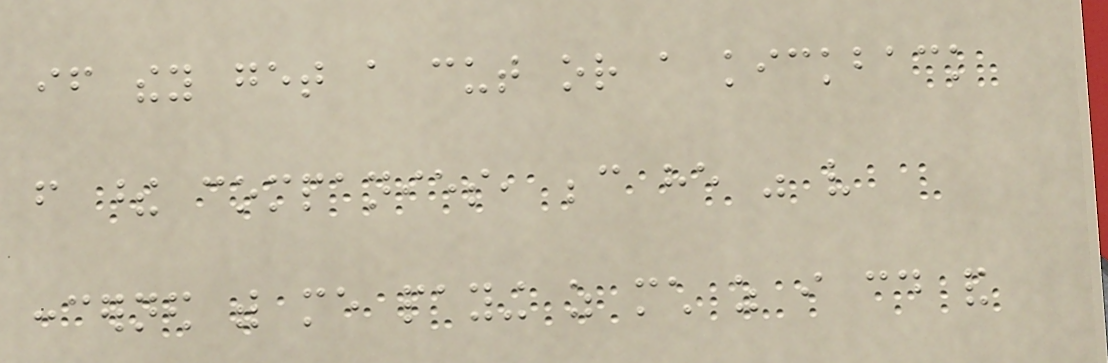if they get a cut or a kickback
from these companies, because he was very
concerned with me paying as much as i could and
